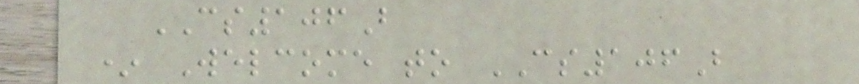CS106B
* Welcome to CS106B
